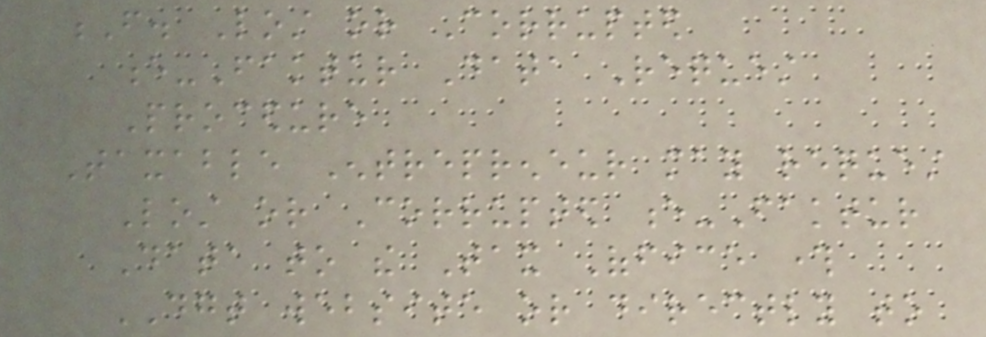F. Lost or Corrupted
e-Faktur Data Request
Procedure
Taxable Entrepreneur may request
Lost or Corrupted e-Faktur
Data to the Tax Office through
DGT website or directly to
